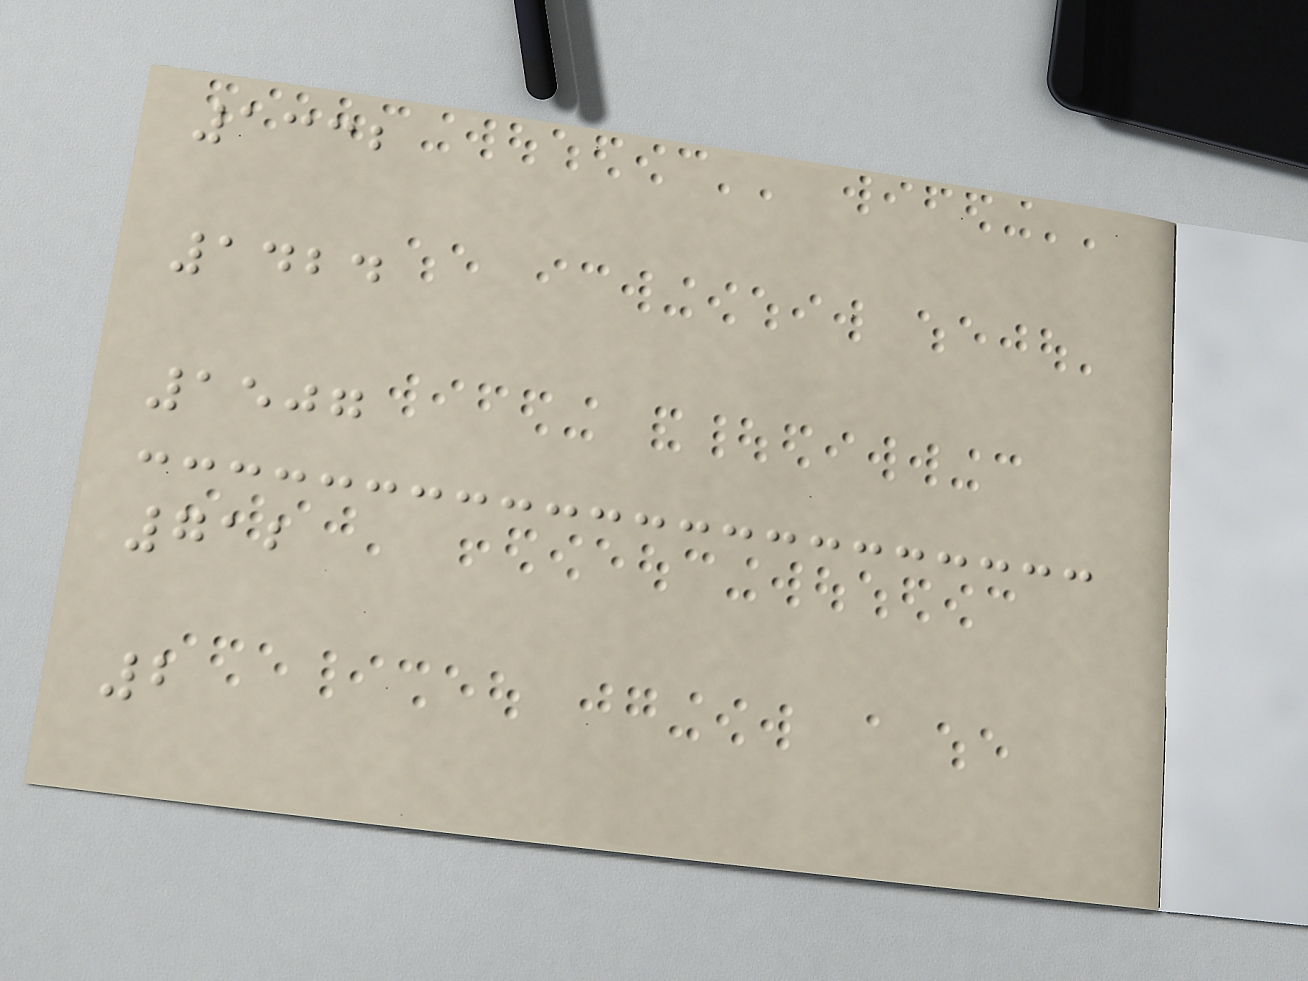1332
1424
1507
712
2
